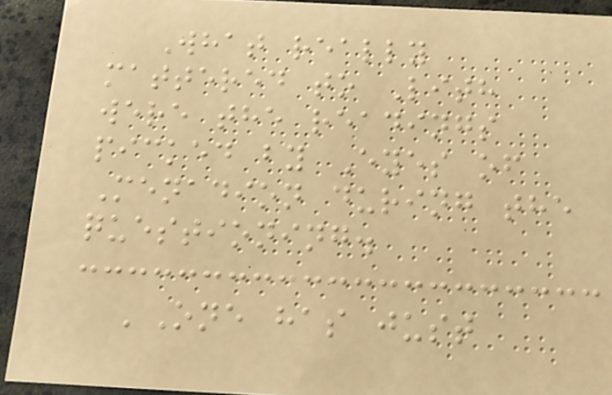What really
mattered to Lith
were the readings
picked by Eyes of
Menadion during the
questioning.
'One has just
